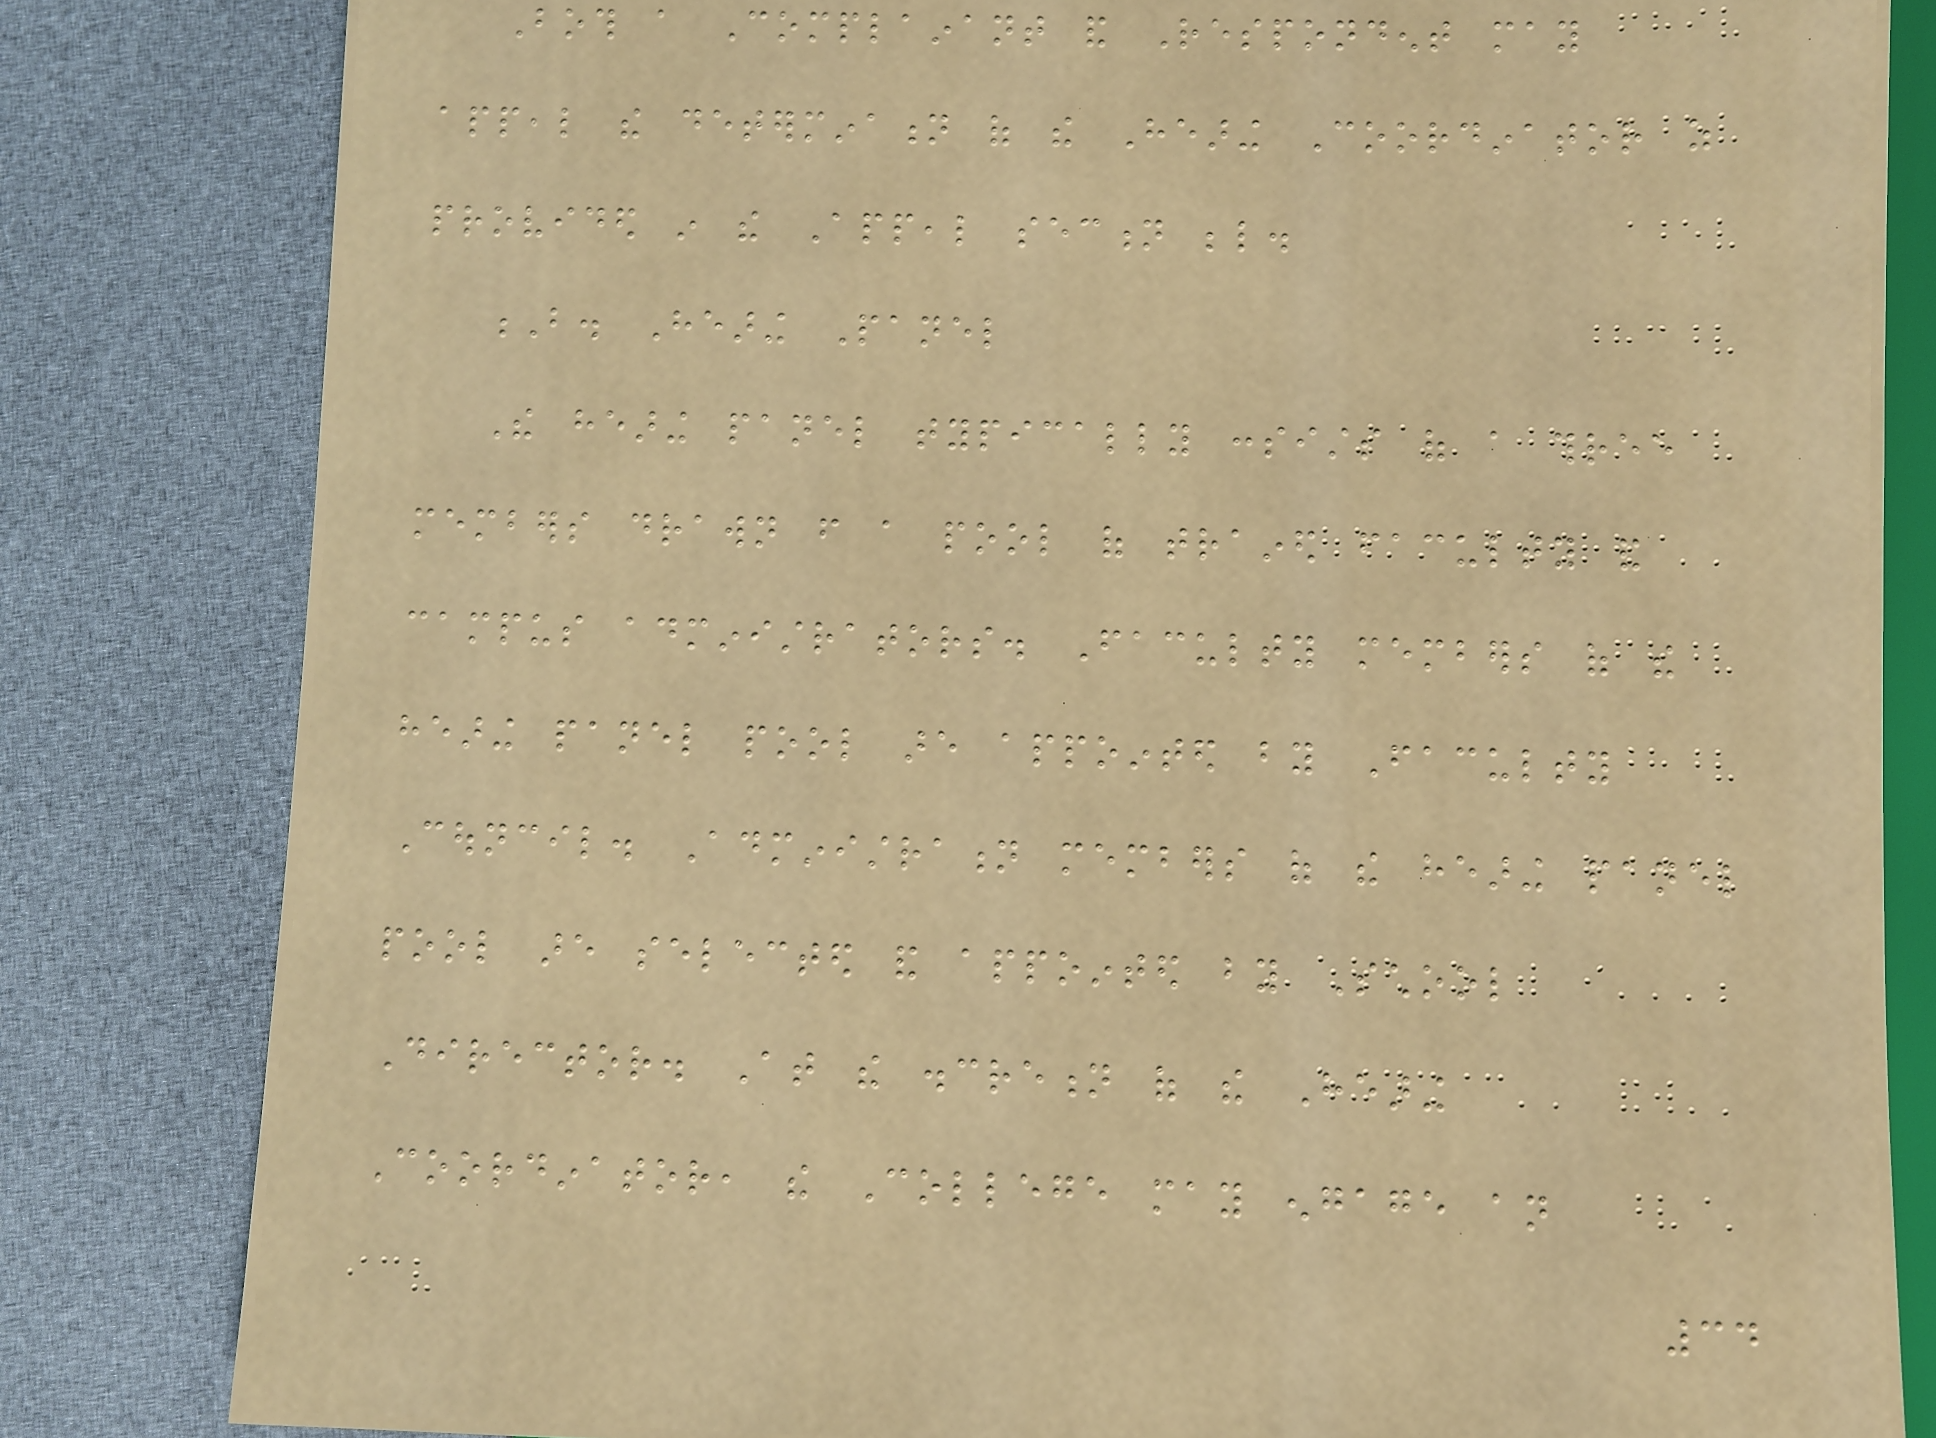Both a Complainant and Respondent may
appeal the determination of the Hearing Coordinator as
provided in the Appeal section below.
B. Hearing Panel
The hearing panel typically consists of a three
members drawn from a pool of trained faculty and
campus administrators. Faculty members of the
hearing panel pool are appointed by Faculty
Council. Administration members of the hearing panel
pool are selected and appointed by School
Director. At the discretion of the Hearing
Coordinator, the College may engage an
34
